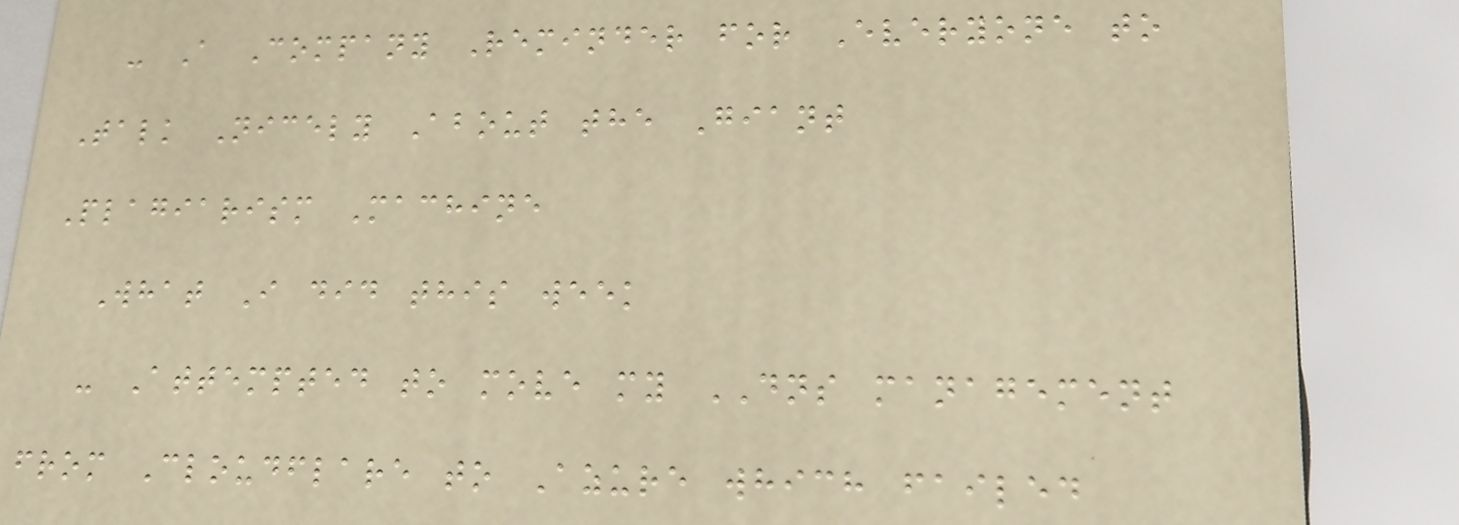- A Company Reminder for Everyone to
Talk Nicely About the Giant
Plagiarism Machine
What I did this week
- Attempted to move my DNS management
from Cloudflare to Azure which failed
